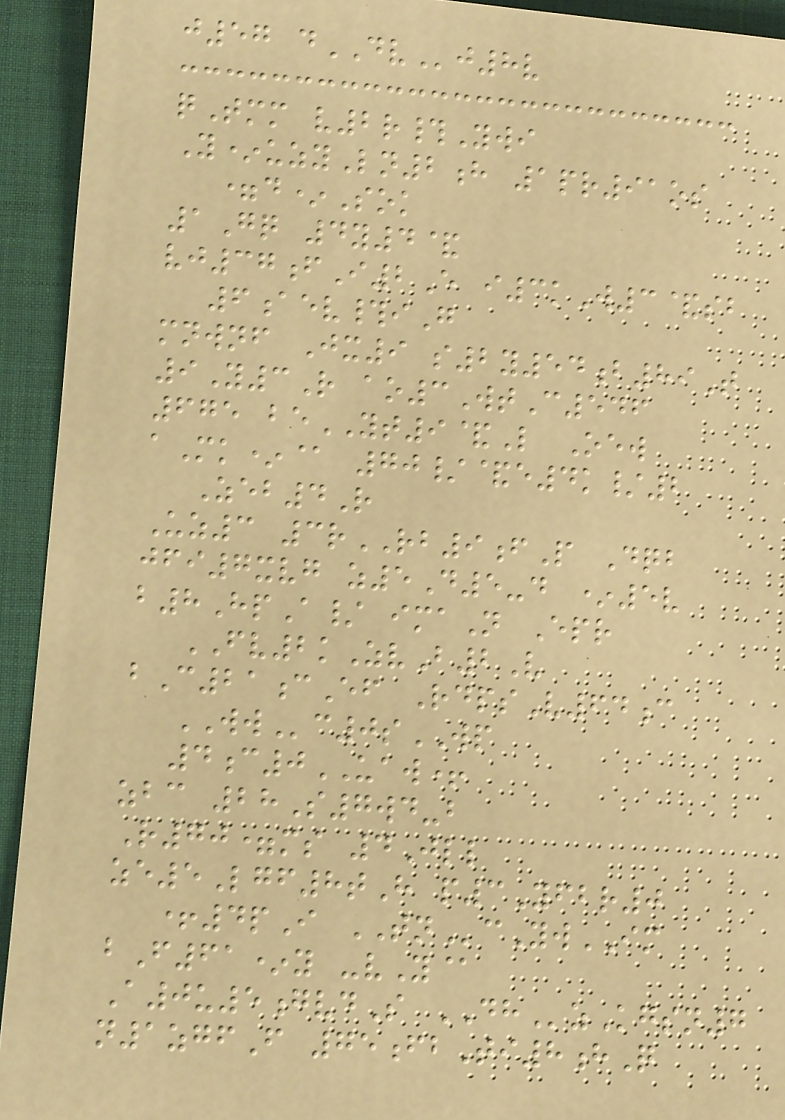j57 dDVj8v
qTmm v2r#Ywi
Y*uzyLn2h 1pr91os
=d*Sok
1Gq 4y4&
vj37fI2E i3kW3&sb
6aev#iG
mnwnf Jx9 s2y54b89T
9Y3R ao3WtC546
675 beYT9&L Oew
aMk*@ 70/&e4k/2
Zeb4R
Uz3 3rRB9fP Dqb
jfi7xvg z5D5-d *5v
b8HpA/ imaN Epr
FV2kZvB2V
bC21cEf RdpsV64c
WWc0sWP
4c0UAW+
zbc 28S7wd-b
R70=ms 4Jll
ze5Lgf8tH p3Yfbr0
+4pI TNcYwIM
bF61*y -vY@
A0u5gvdS DHzKgsn7
n1zgfF 75fbTi8hQ
